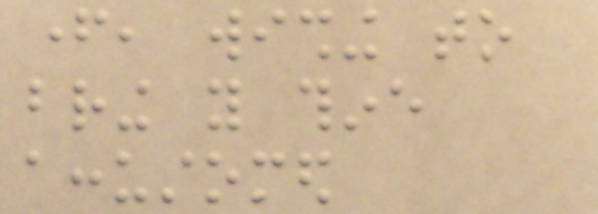father, wishing to
bring you thine
accustomed
